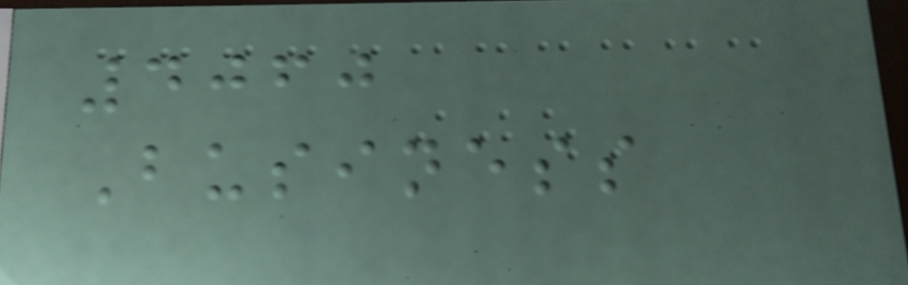4060
Business
